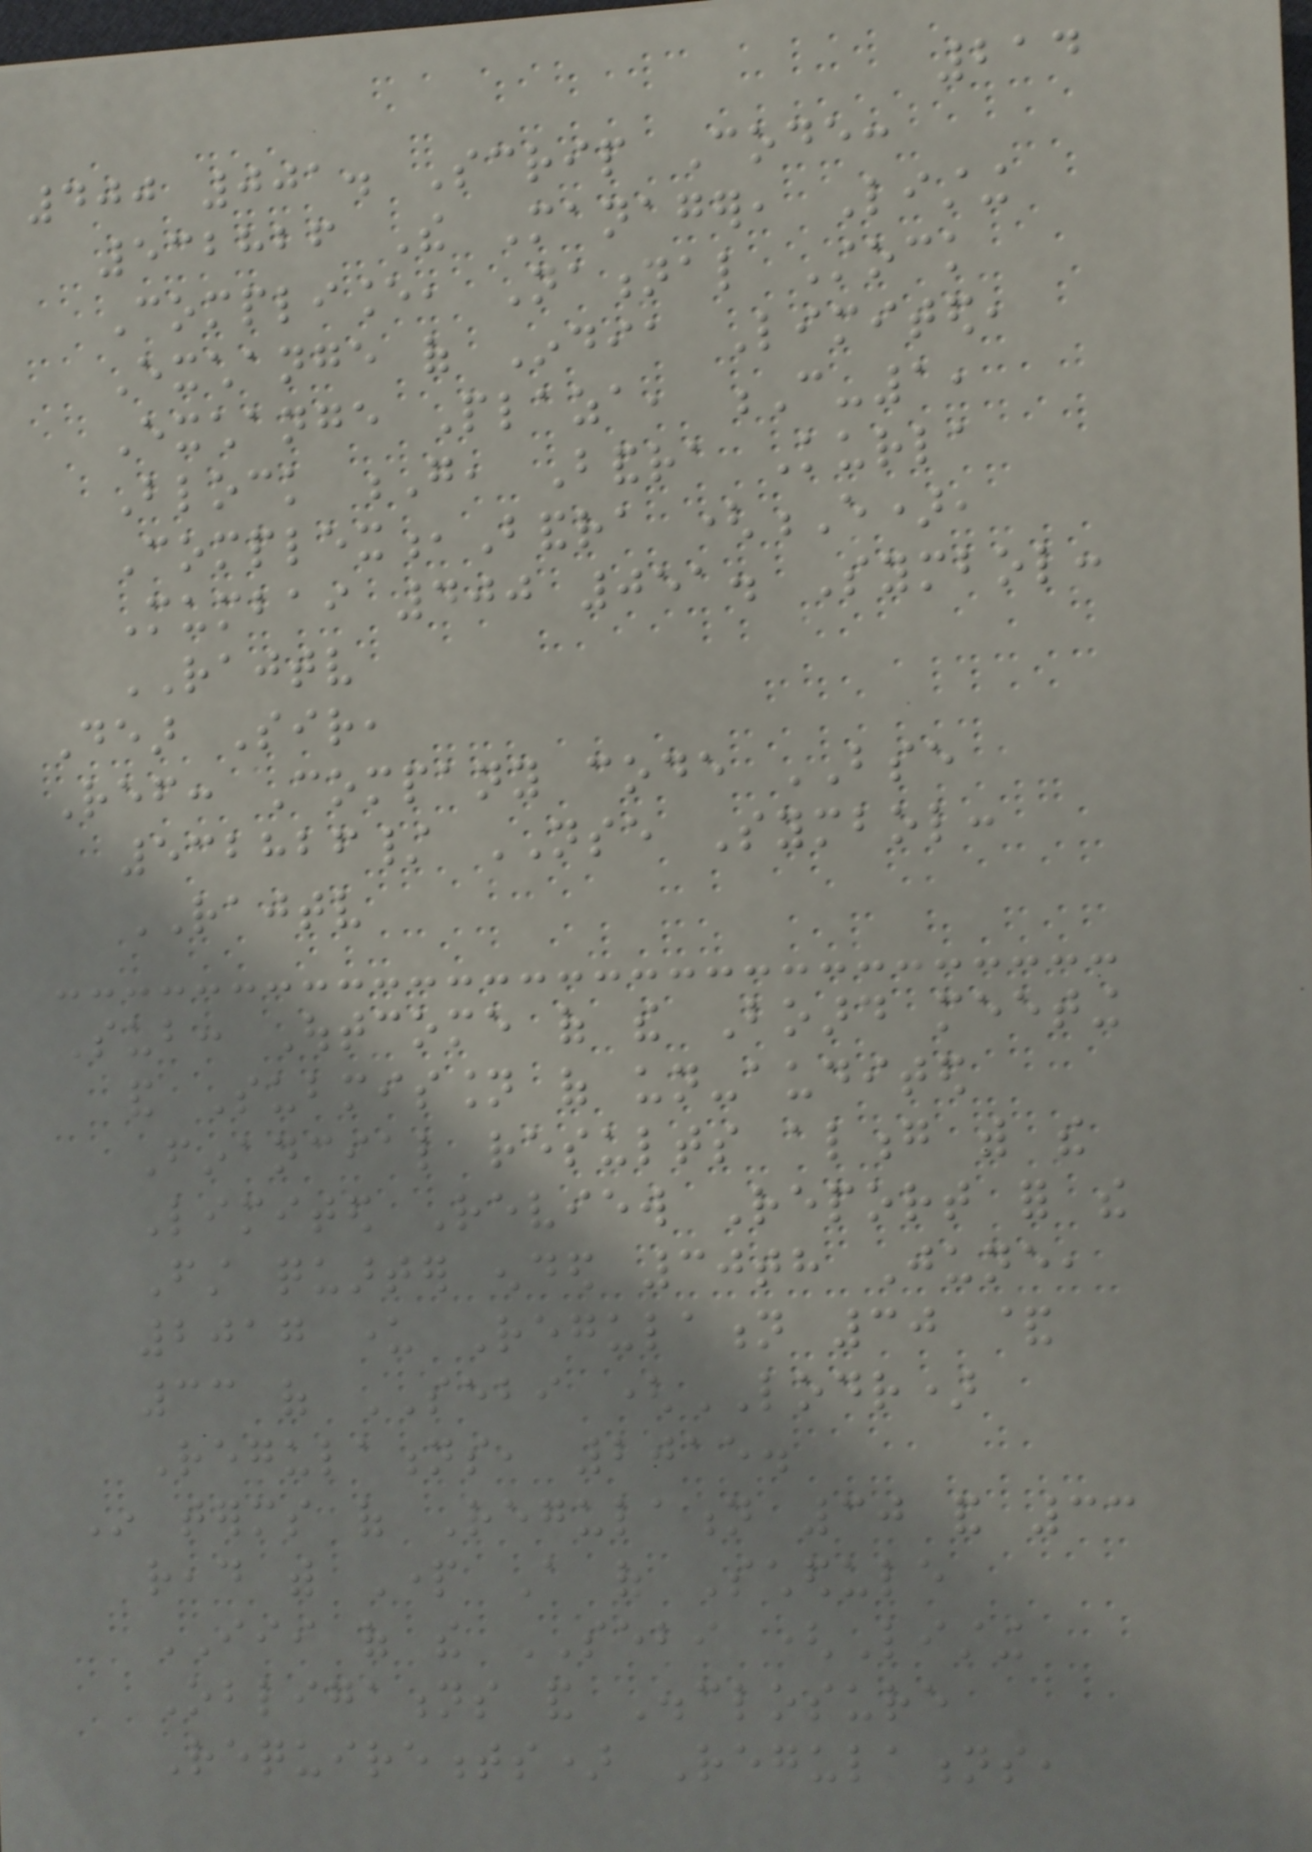214
400 001. Scrip Code:
532826 The Manager, Listing
Compliance, National Stock
Exchange of India Limited,
Exchange Plaza, C-1,
Block G, Bandra Kurla
Complex,Bandra (E),
Mumbai 400 051. Symbol:
RAJTV
Dear Sir,
Ref: Company code BSE
532826/ NSE Symbol:
RAJTV
Sub: Outcome of the Board meeting
and Submission of un-audited
Financial results along with the
Limited Review Report for the
First quarter ended 30th June,
2017 under Regulation 30 &
33 of SEBI (LODR)
Regulations, 2015.
In terms of Regulation 30 and 33
read with Part A of Schedule
III of the SEBI (Listing
Obligations and Disclosure
Requirements) Regulations,
